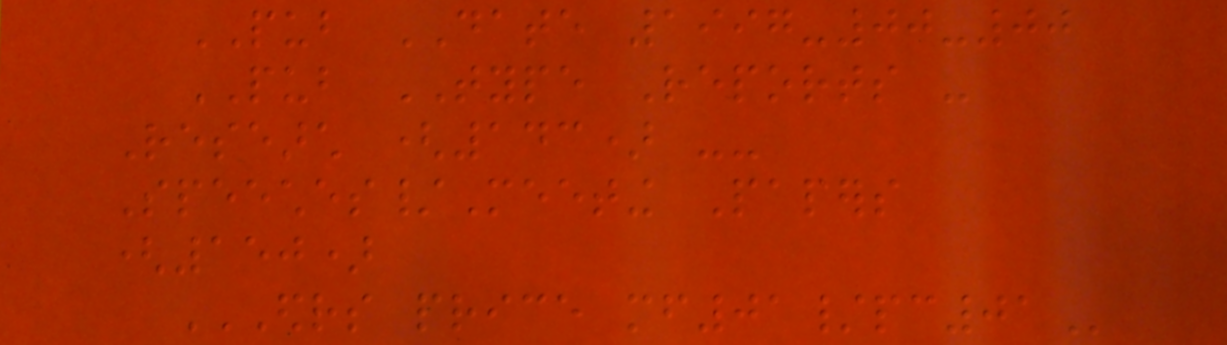PUB DATE 1997-00-00
PUB TYPE Reports -
Research (143) --
Speeches/Meeting Papers
(150)
EDRS PRICE MF01/PC01
